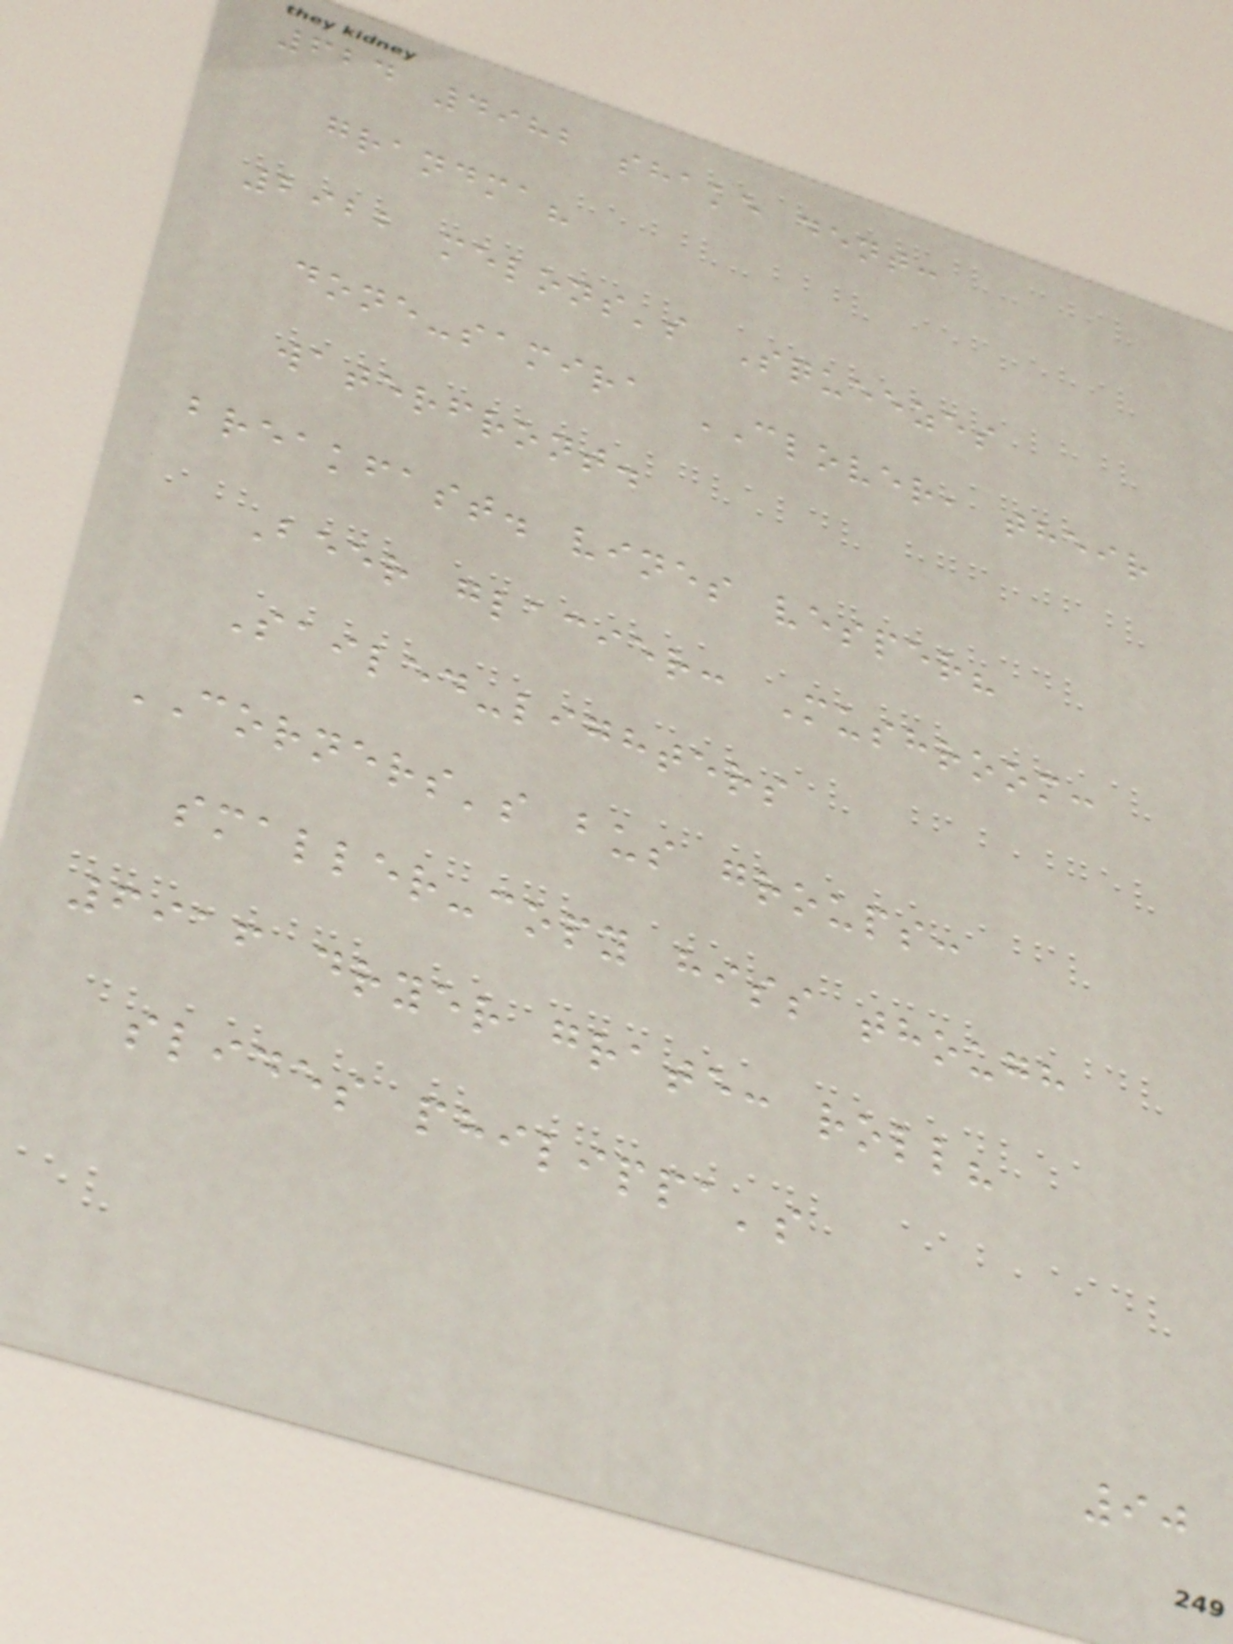624 4982 shake dent:
grandma?
2922 melons's Squeezes
done-samira CLOVER, their
waterfront.
breakfast. vines vesper?
Beer glacier: Mushroom:
Sailed-lighters
CORNERS's bus groups:
smaller-copy hiss though
6916 dryer grate: roll?
slides philippa's
90
